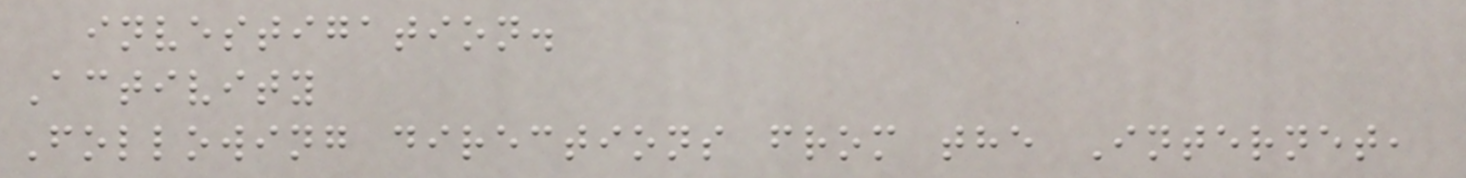investigation.
Activity
Following directions from the Internet,
